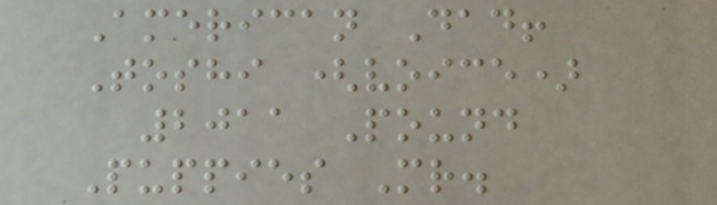American Dad!
Toshi (voice)
2011 Pound
Puppies Mr.
